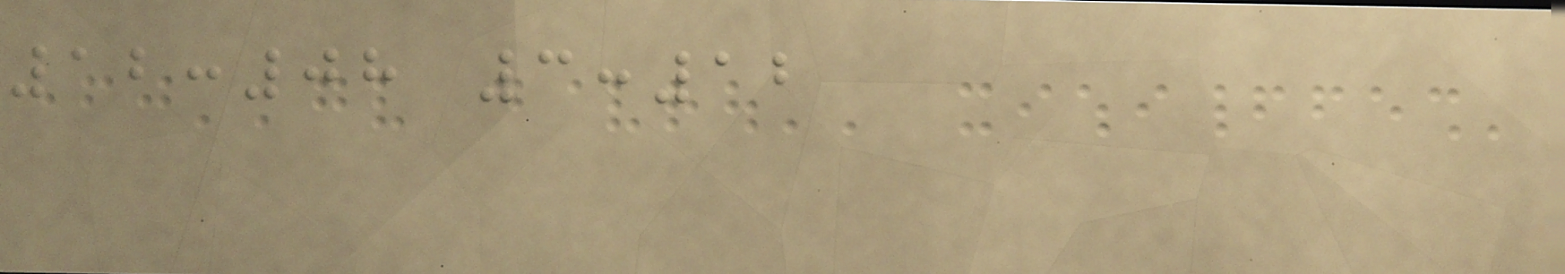12:08 3:12
